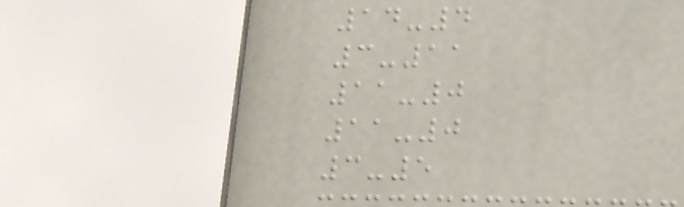14-4
3-11
11-0
11-0
3-5
